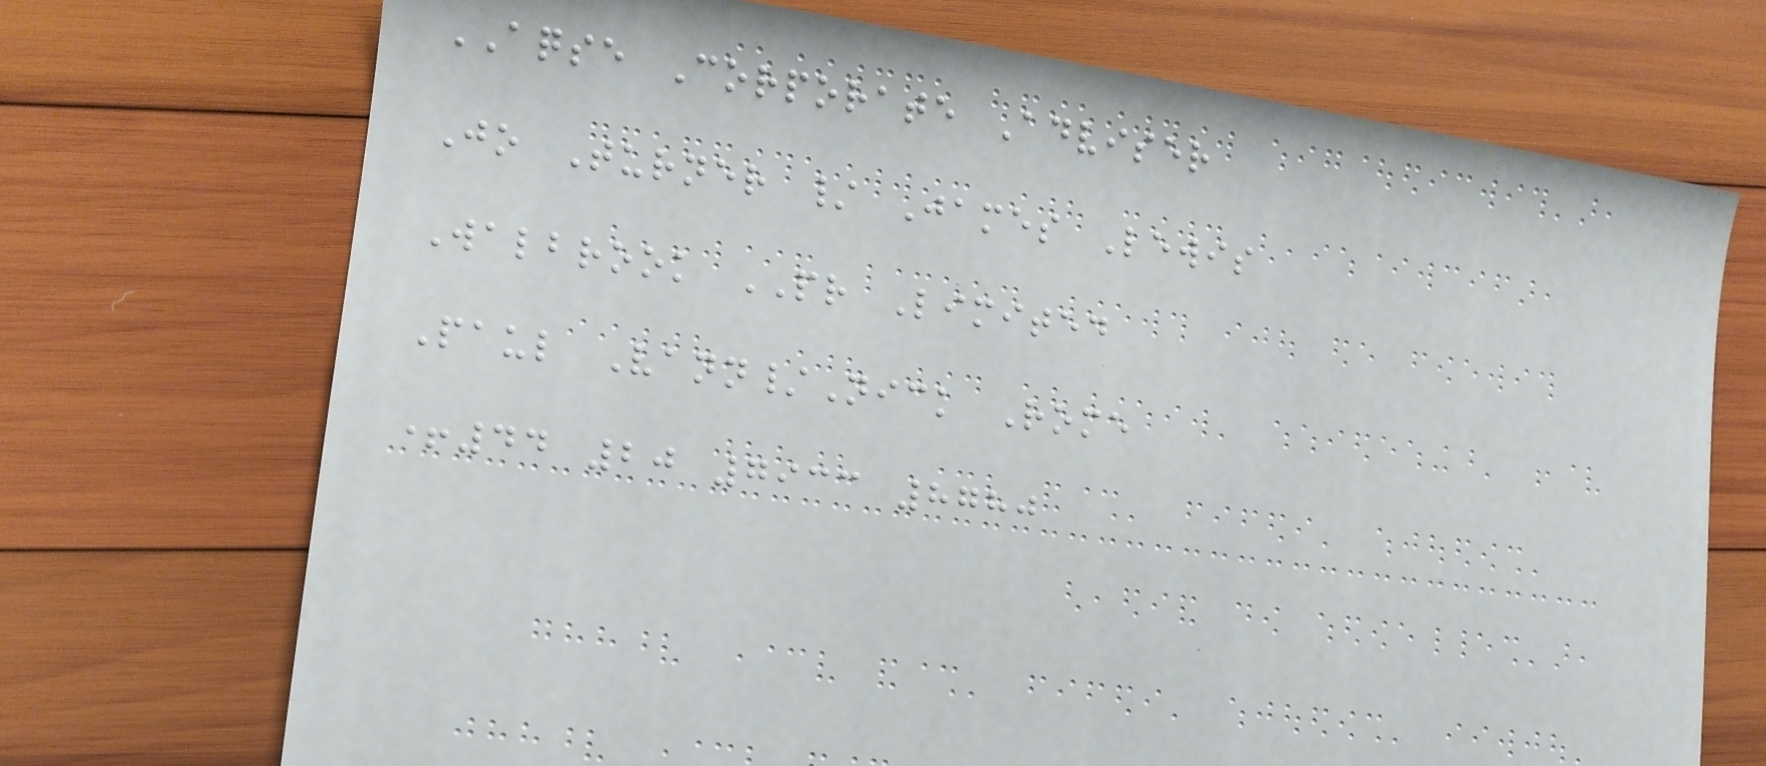AQSE Corporate Adviser
Jo Turner / James Lewis
Walbrook PR Limited
Paul Vann/Nick Rome
+44 20 7933 8780
